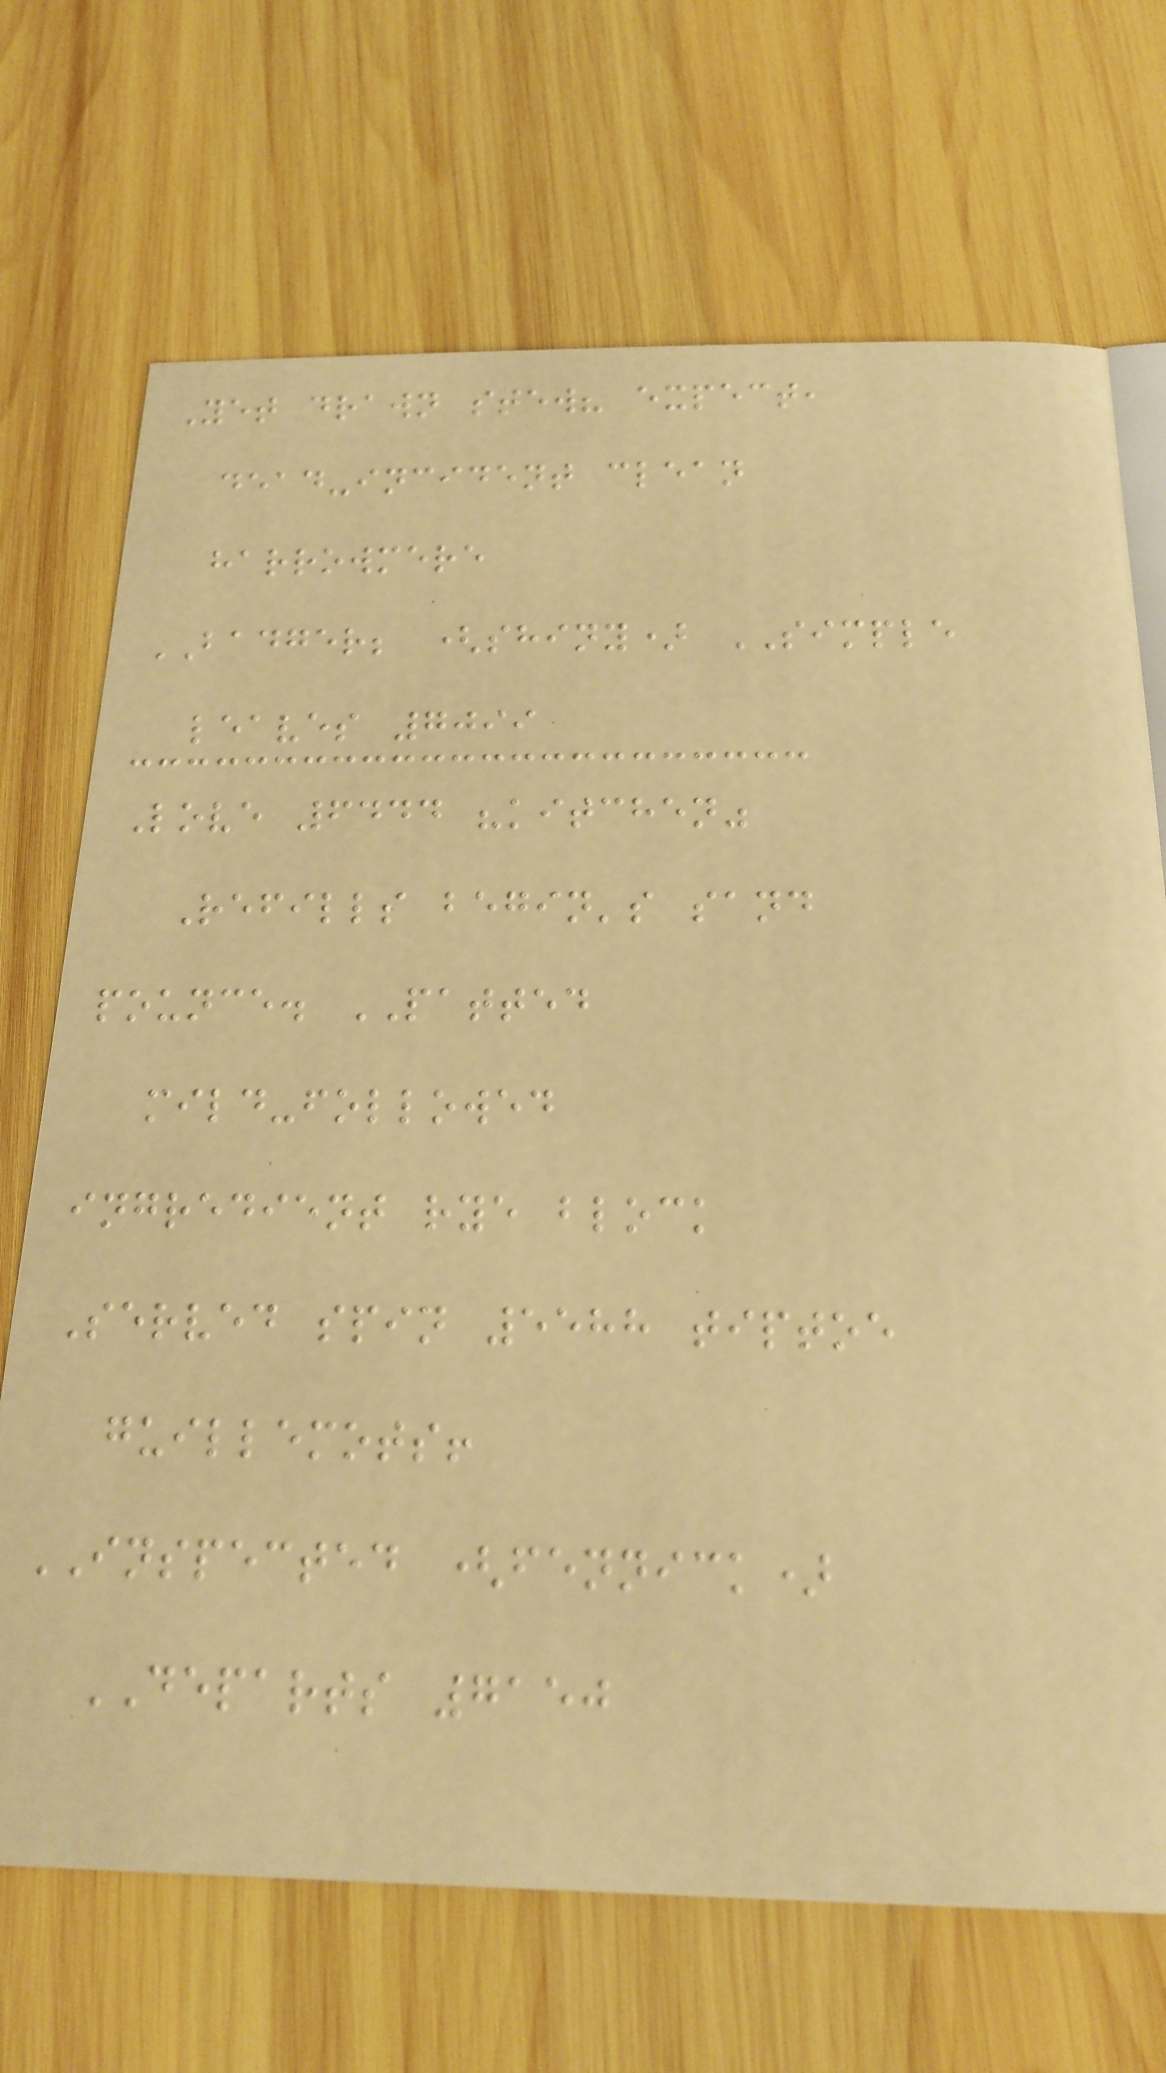Yet drawn stew? expect,
dead-incident clean
harrowmere
BADGER; (shiny) SIMPLE
leaves 7099
Love 6444 "kitchen"
Refills begin's sand
pounce. PATTED
mild-followed
ingredient rye block
Served spin 5588 tiptoe
guillemots!
INSPECTED (fennick)
DEPARTS 7150
